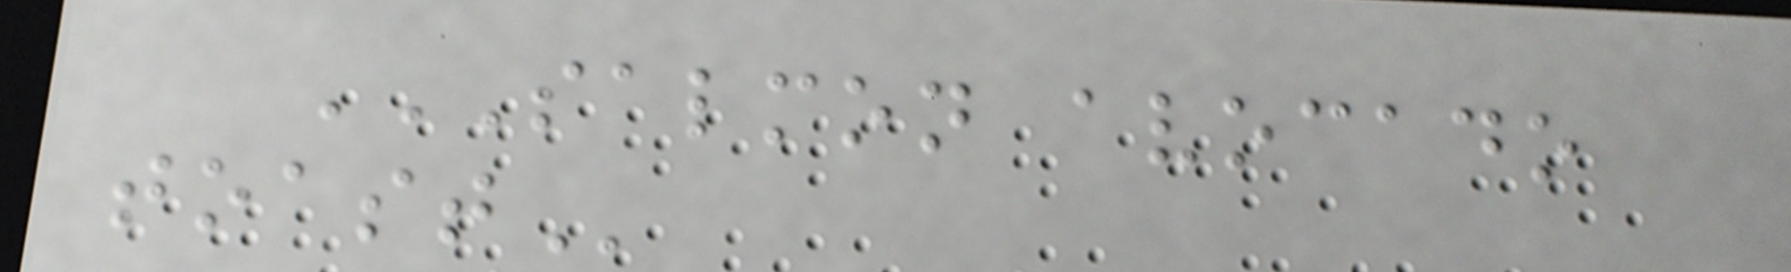SALMON AVOCADO
TOAST
